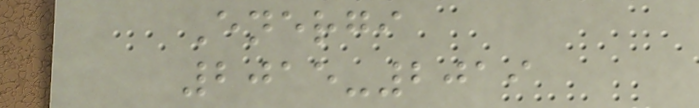Energi
2015-2019
